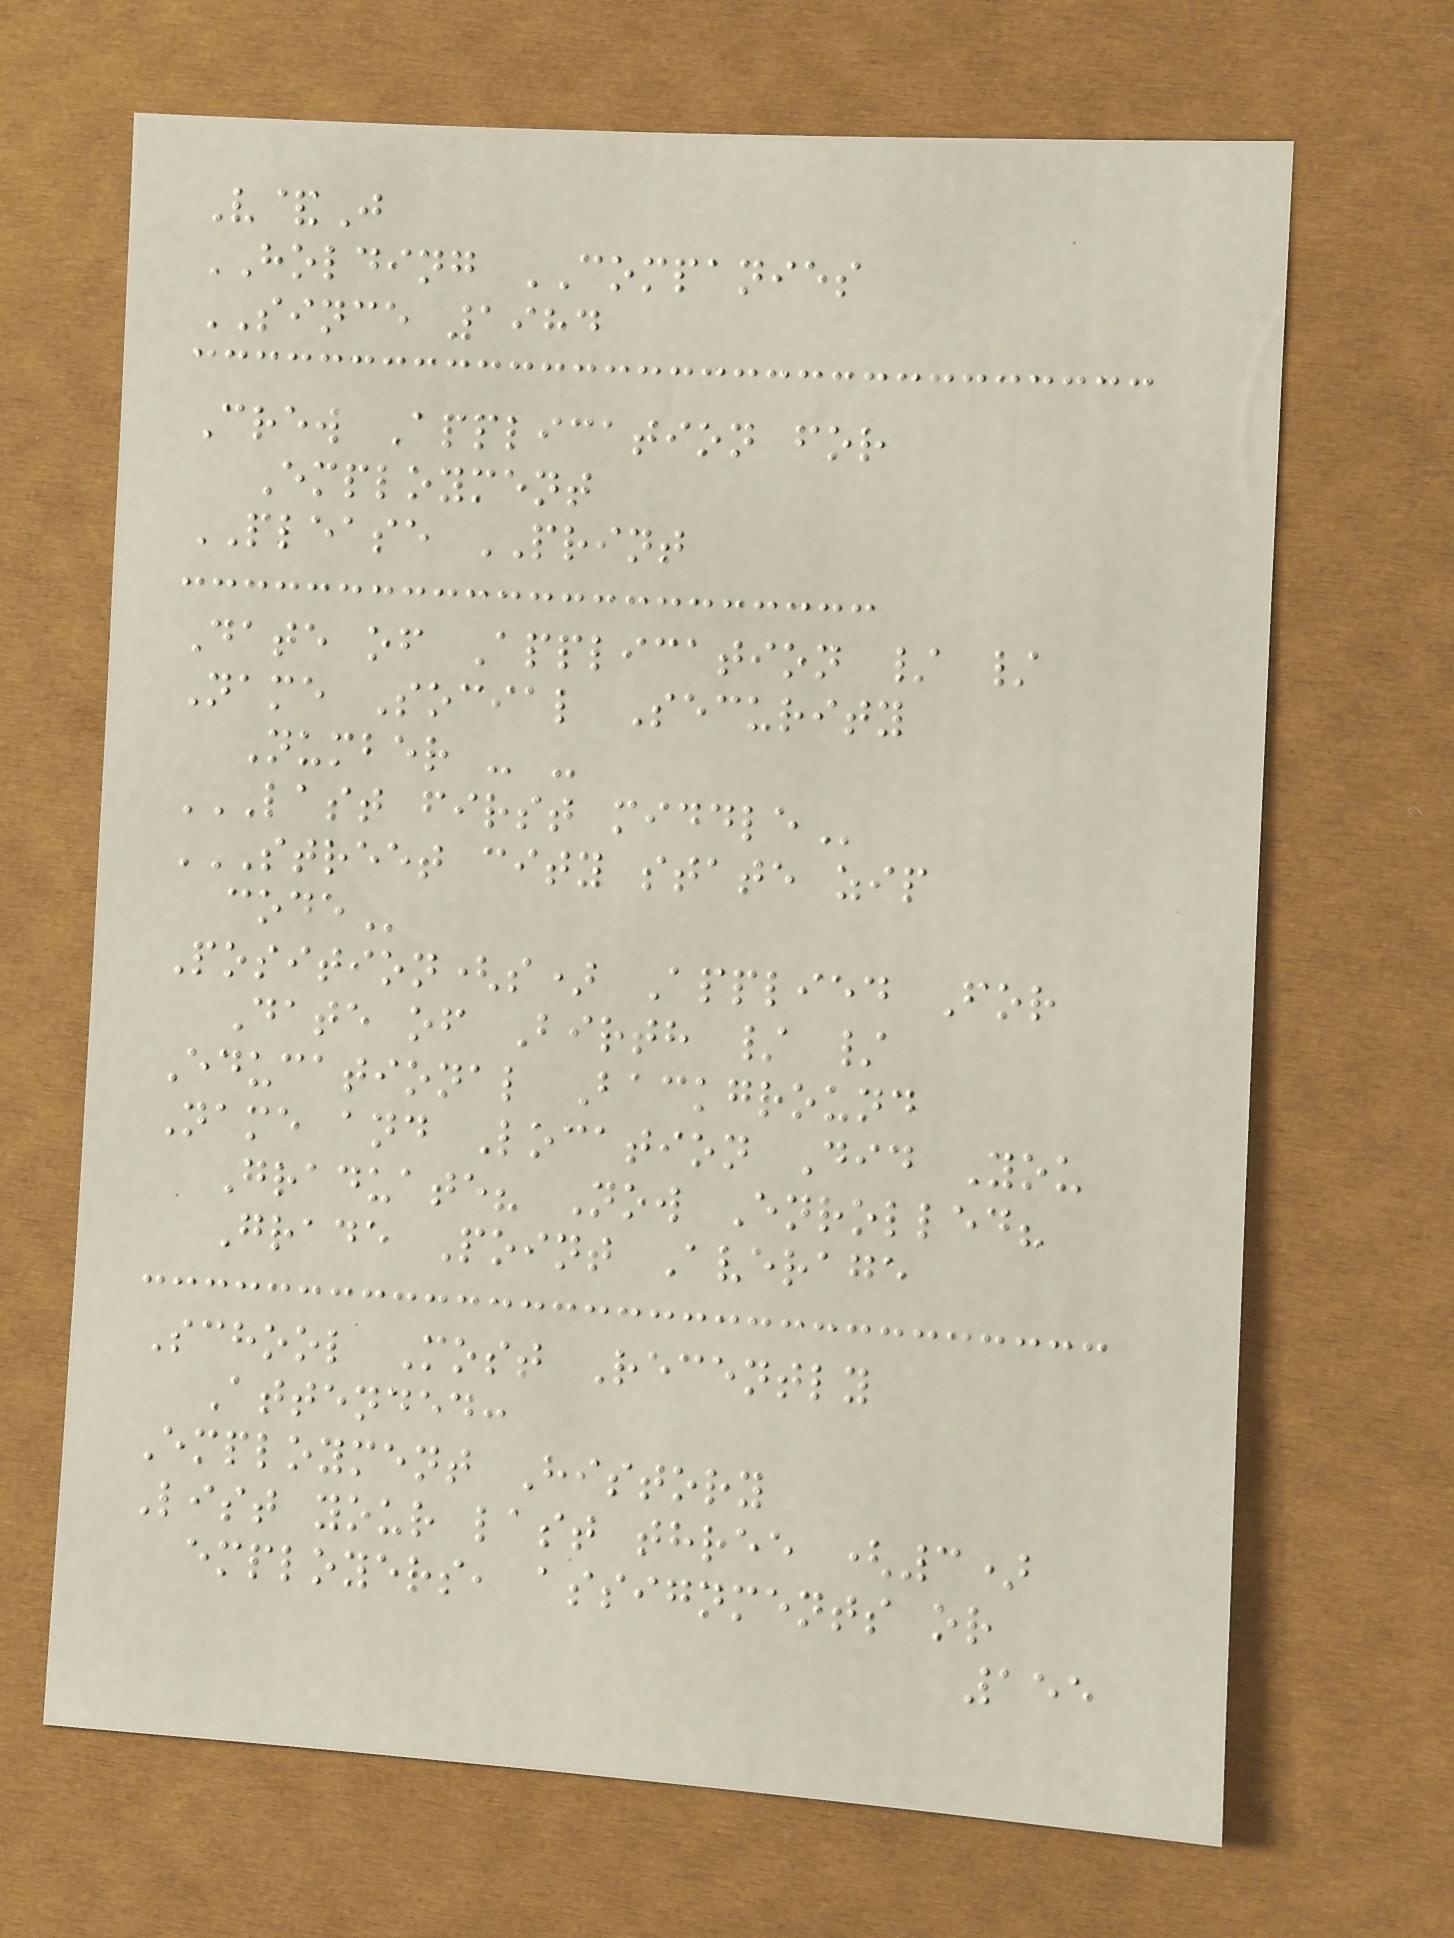V&J
HOLDING COMPANIES
SINCE 1984
Crew Application for
Employment
PLEASE PRINT
Date of Application / /
Name Social Security
Number - -
LAST FIRST MIDDLE
STREET CITY STATE ZIP
CODE
Position(s) Applied For
Date of Birth / /
Educational Background
Name and Location Did You
Graduate? Now Enrolled?
Grade Point Average
School Most Recently
Attended:
Employment History
List your last three (3)
employers, assignments or
155
